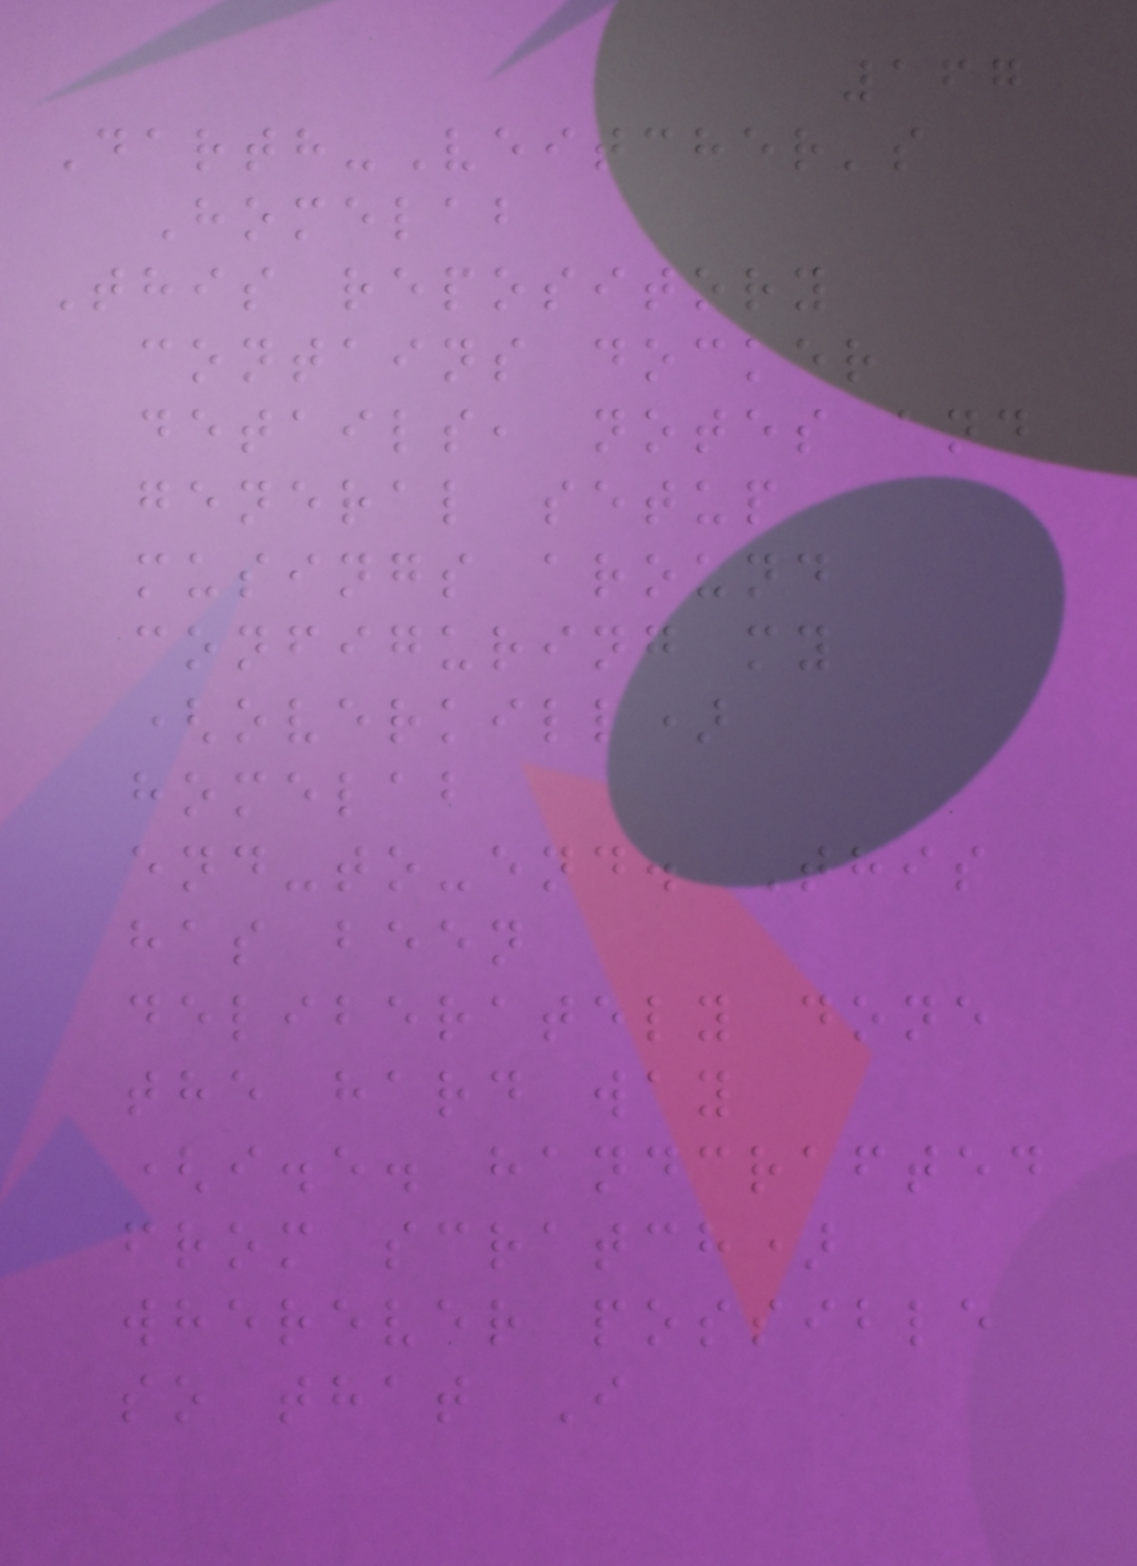167
Darth-Veitcher's
Homelab
This repository
contains docker
details, notes and
general setup
musings around
configuring my
(overkill)
homelab
end-to-end. This
has been
deliberately done
the hard way
(i.e. handcrafted
from scratch)
wherever possible
so that I
